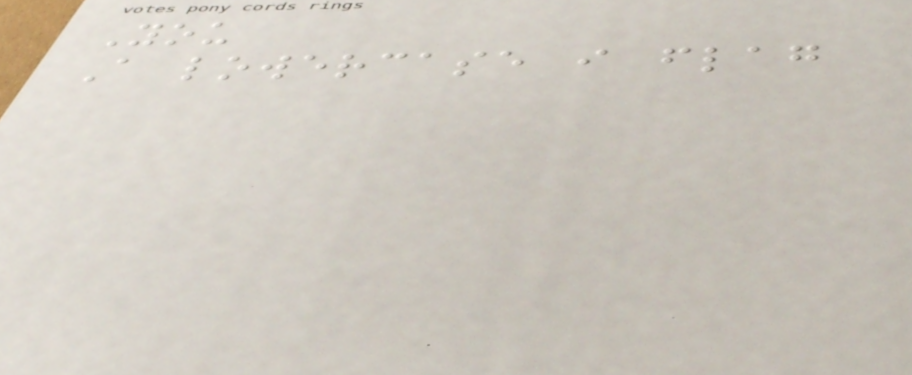You
A lowercase i flag
